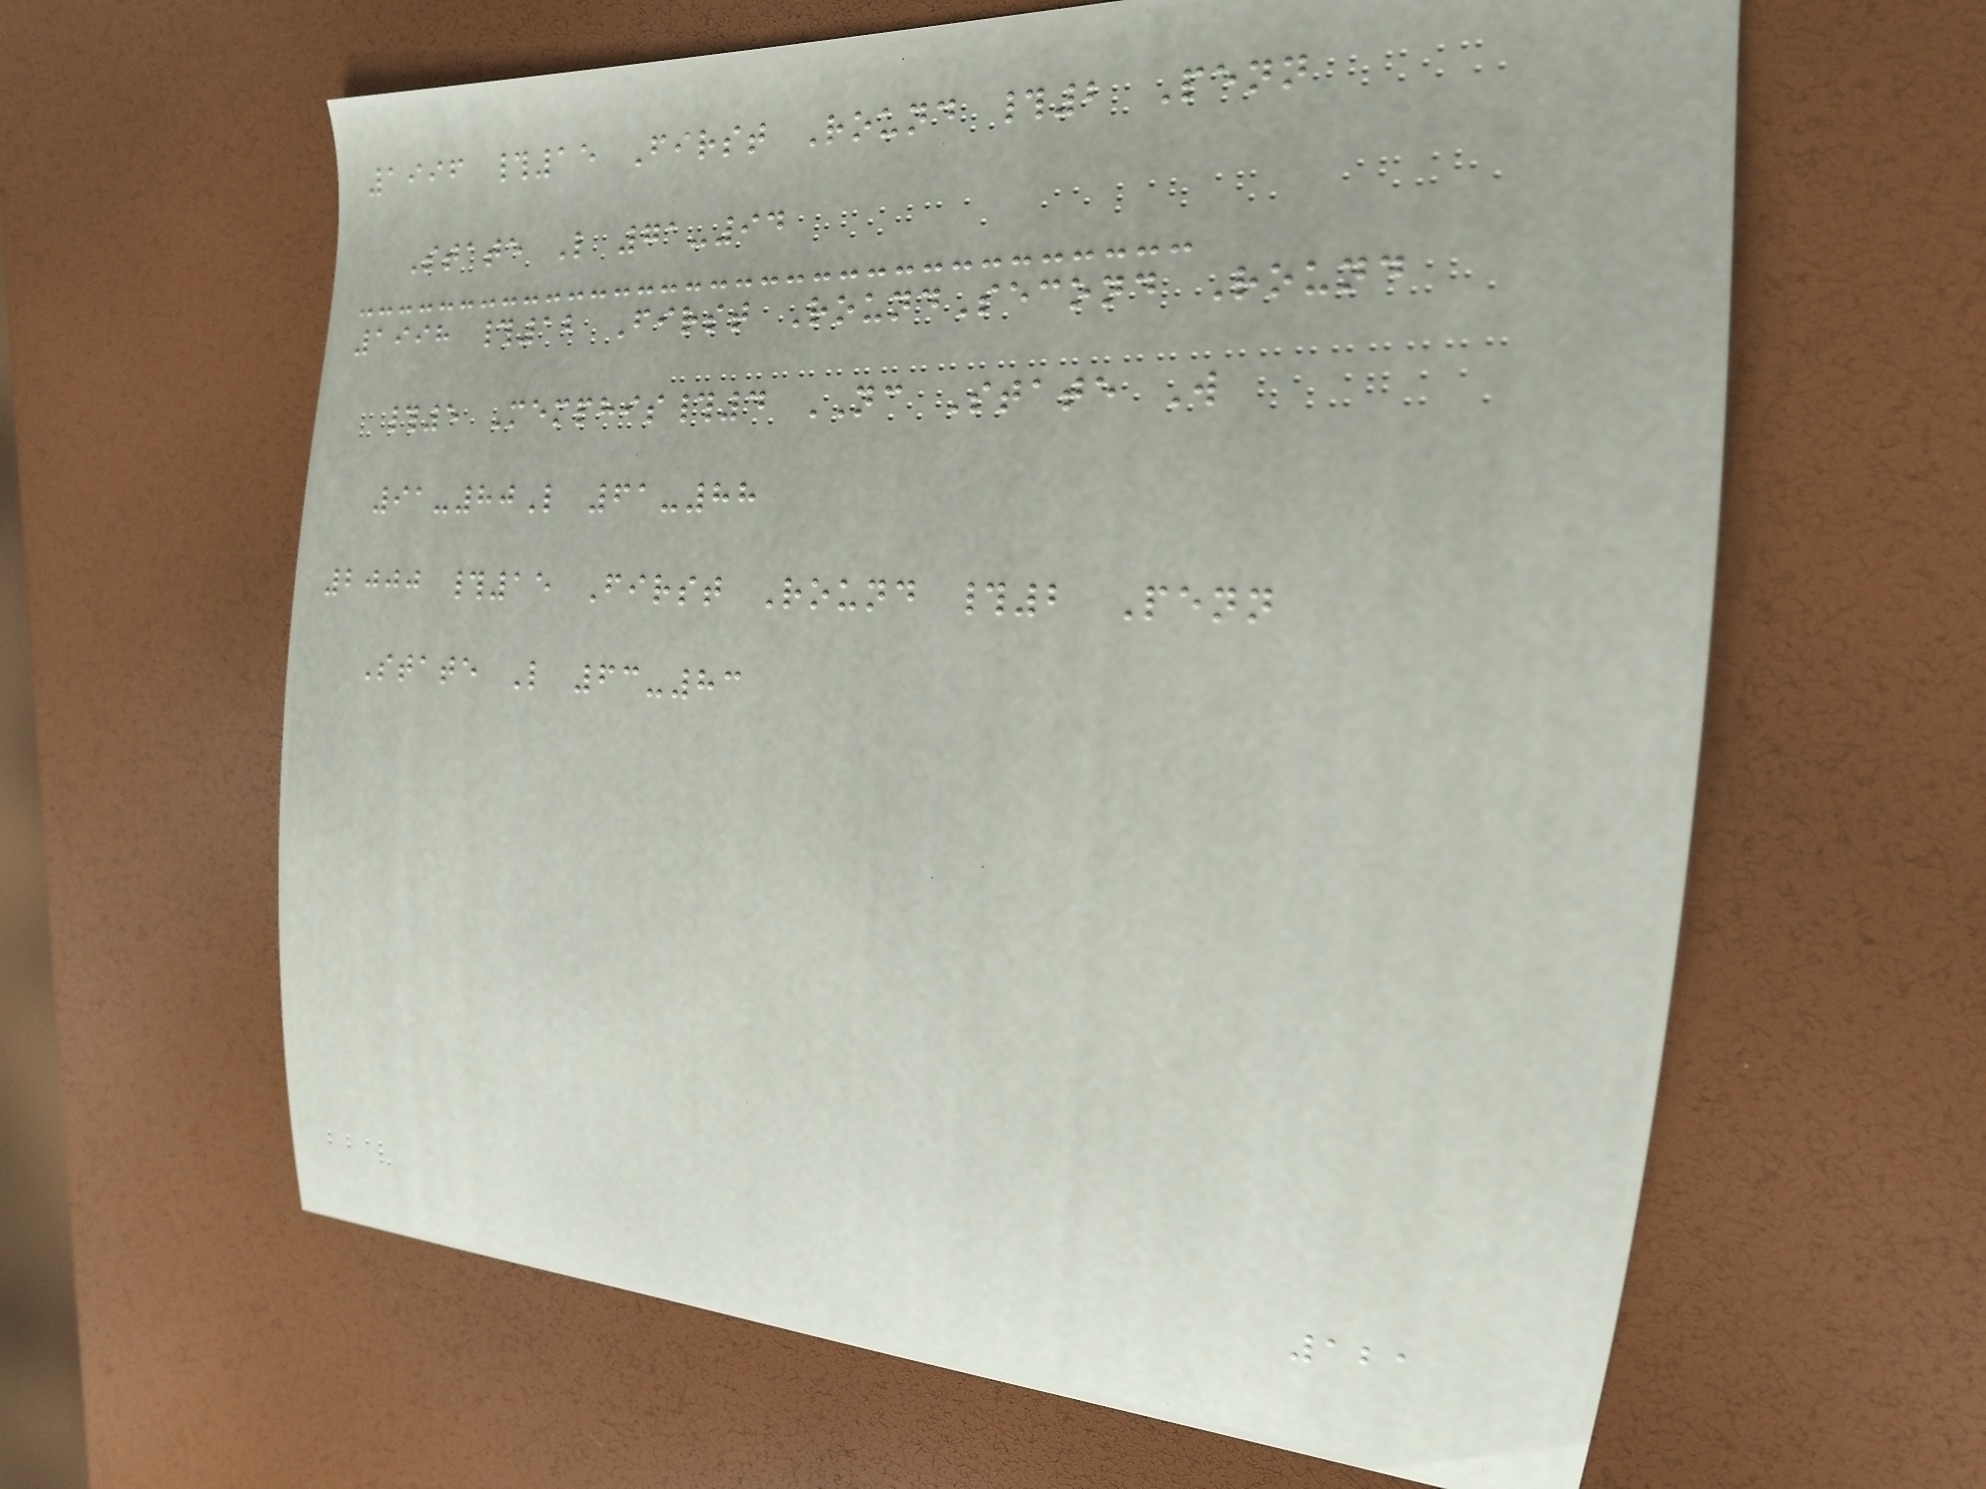1996 #15 First Round #2 Penn
State L 71-94
1998 #12 First RoundSecond Round
#5 Memphis#4 NC State W
91-80L 61-88
2000 #15 First Round #2 Penn
State L 63-83
121
